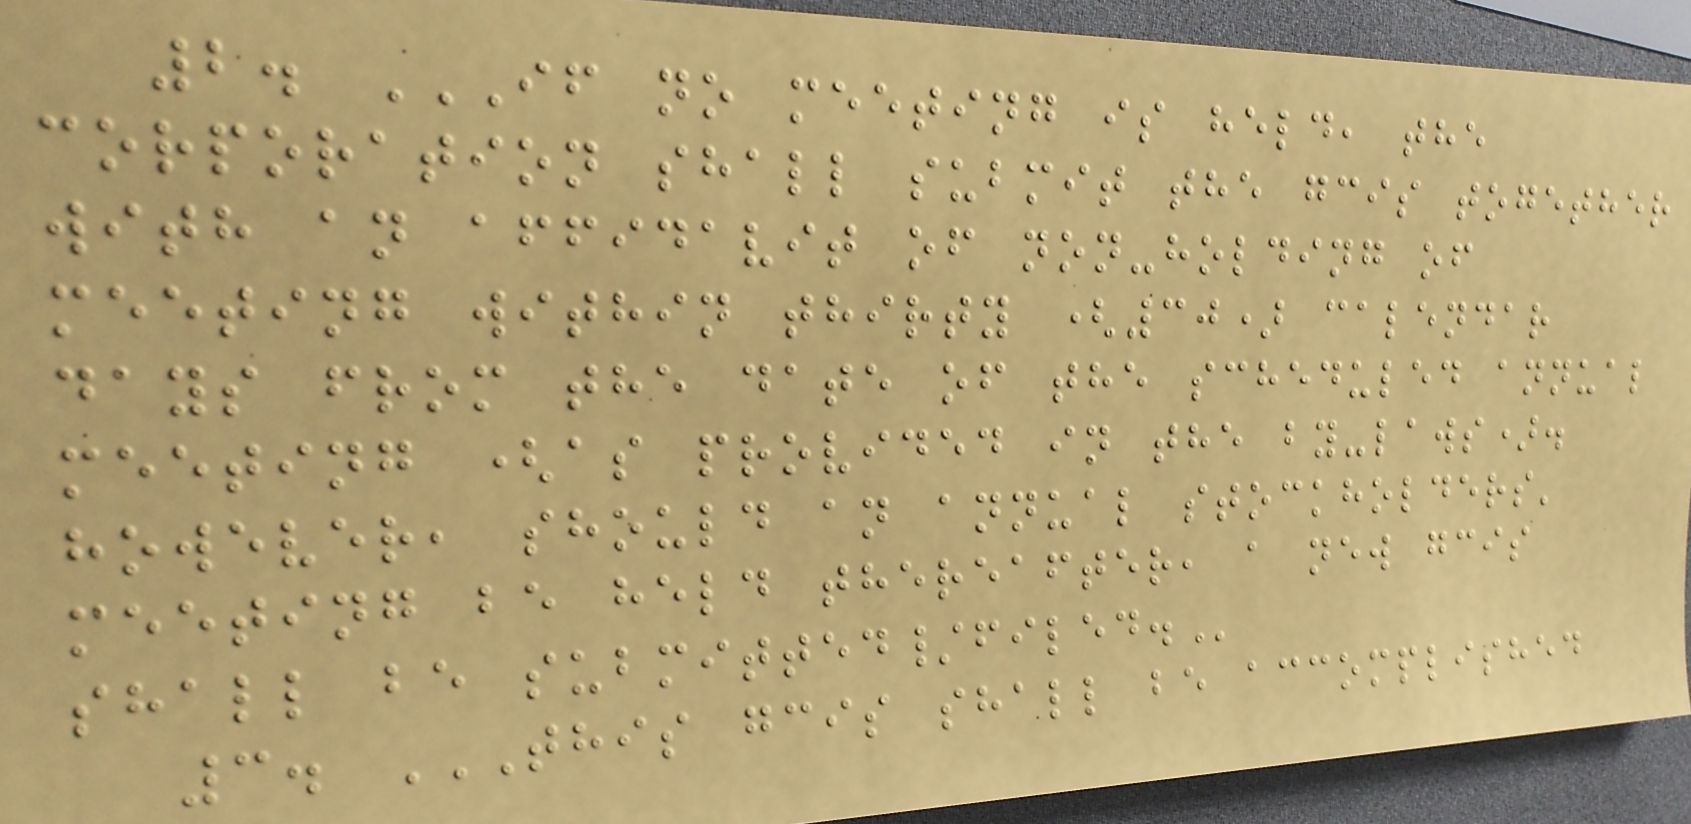2. IF NO MEETING IS HELD, THE
CORPORATION SHALL SUBMIT THE GCIS TOGETHER
WITH AN AFFIDAVIT OF NON-HOLDING OF
MEETING WITHIN THIRTY (30) CALENDAR
DAYS FROM THE DATE OF THE SCHEDULED ANNUAL
MEETING (AS PROVIDED IN THE BY-LAWS).
HOWEVER, SHOULD AN ANNUAL STOCKHOLDERS'
MEETING BE HELD THEREAFTER, A NEW GCIS
SHALL BE SUBMITTED/FILED.
3. THIS GCIS SHALL BE ACCOMPLISHED
